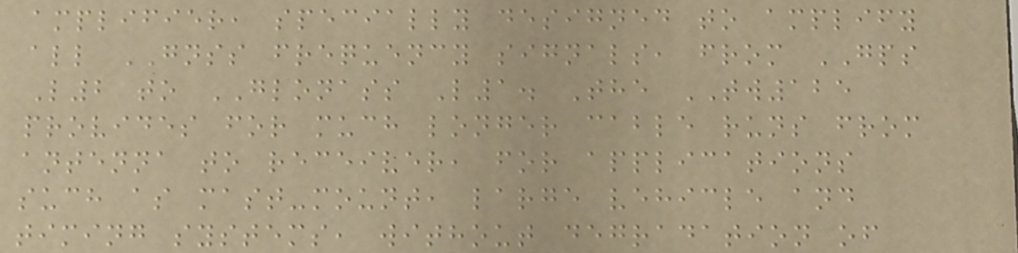amplifier, specially designed to amplify
all GNSS frequency signals, from GPS
L2 to GLONASS L1. The TW125
provides for much longer cable runs from
antenna to receiver, for applications
such as mast-mount, large vehicle and
timing systems, without degradation of
